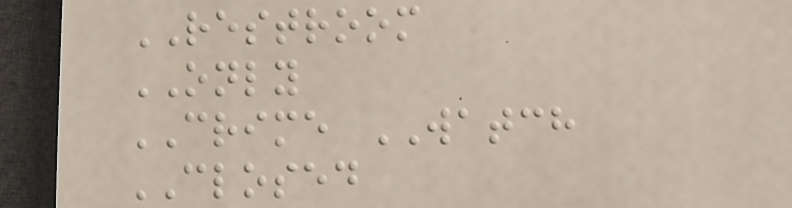RESTROOM
ONLY
CRIME WATCH
CLOSED
